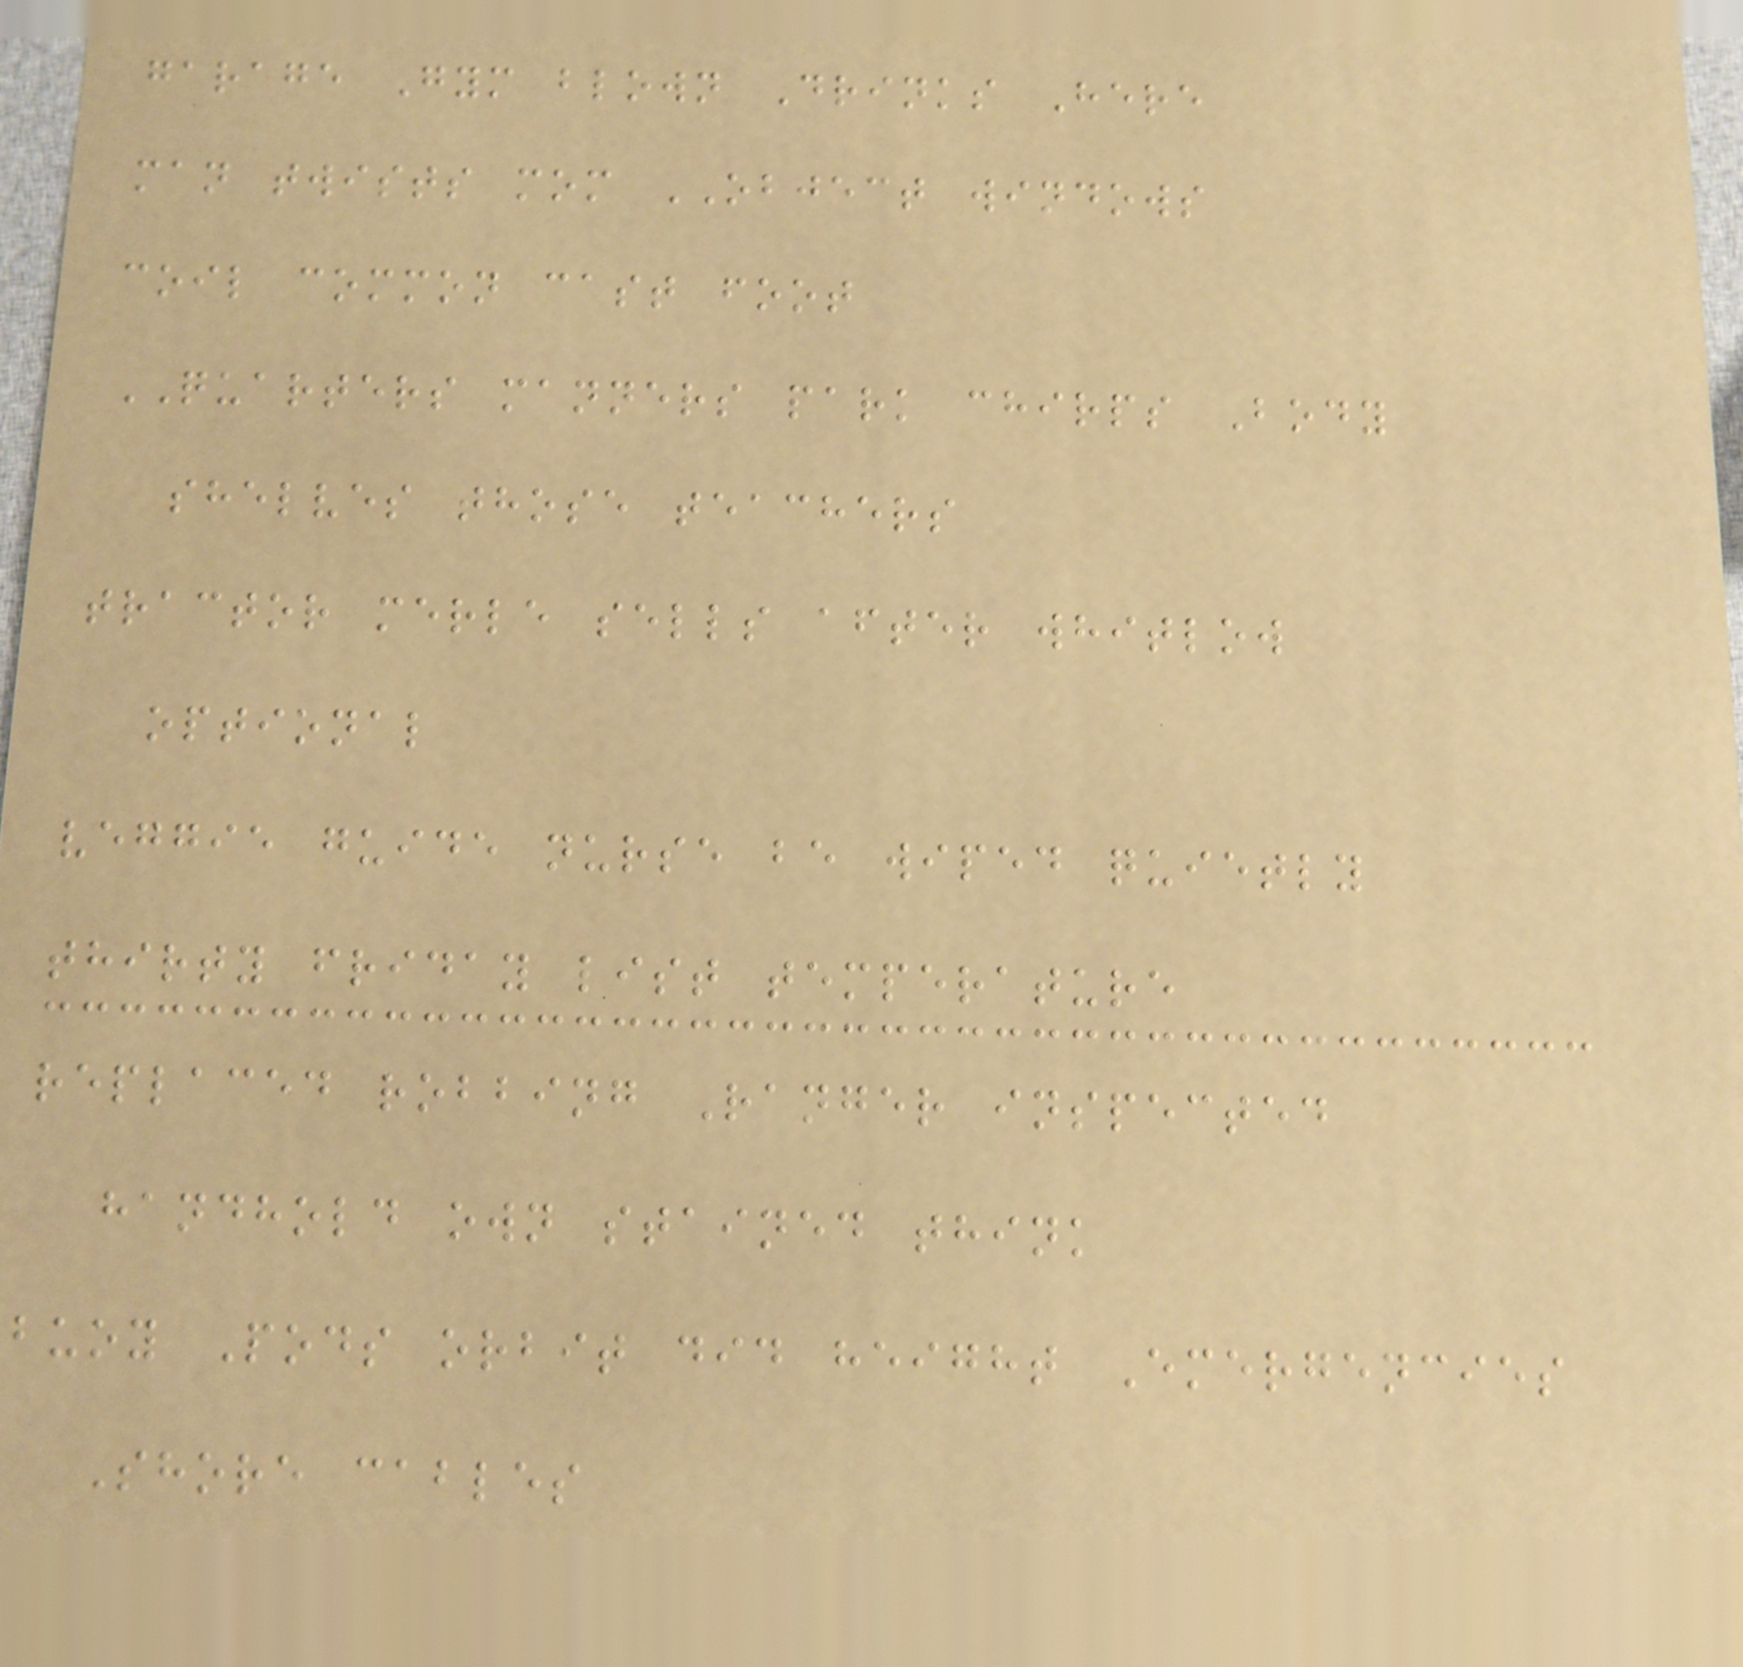garage Gym blown Drinks Here
man twists mom OBJECT windows
coil common cast foot
QUARTERS manners park chirps Body
shelves those teachers
tractor merle sells after whitlow
optional
veggie guide nurse be wiped quietly
thirty friday list temperature
replaced robbing Ranger inspected
handhold own stained think
buoy Pods orbit did height Emergencies
Shore cables
